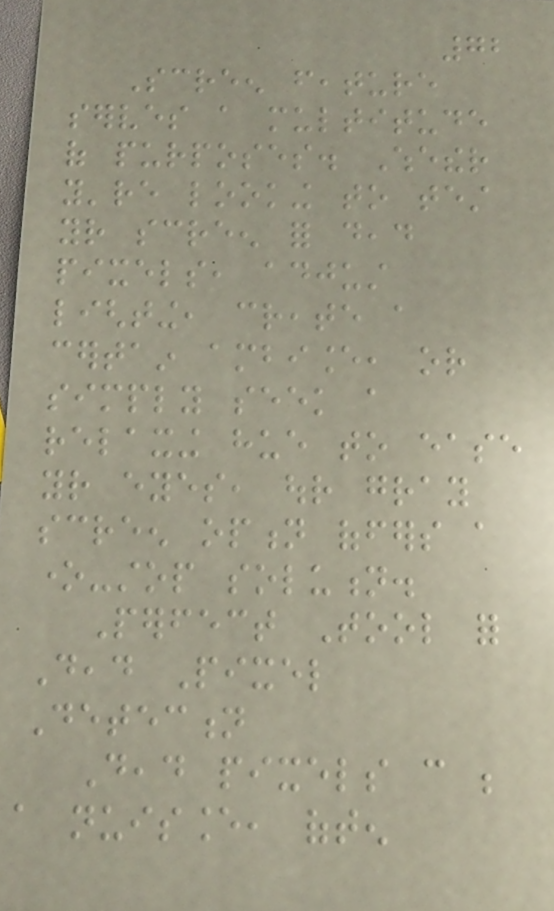72
Screen feature
serves a multitude
of purposes. Whether
you're looking to test
your screen for dead
pixels, adjust
lighting, create a
certain ambiance, or
simply seek a
relaxing hue to ease
your eyes, our gray
screen option offers a
one-stop solution.
Perfect Tool for
Dead Pixel
Detection
Dead pixels can be
a nuisance, often
